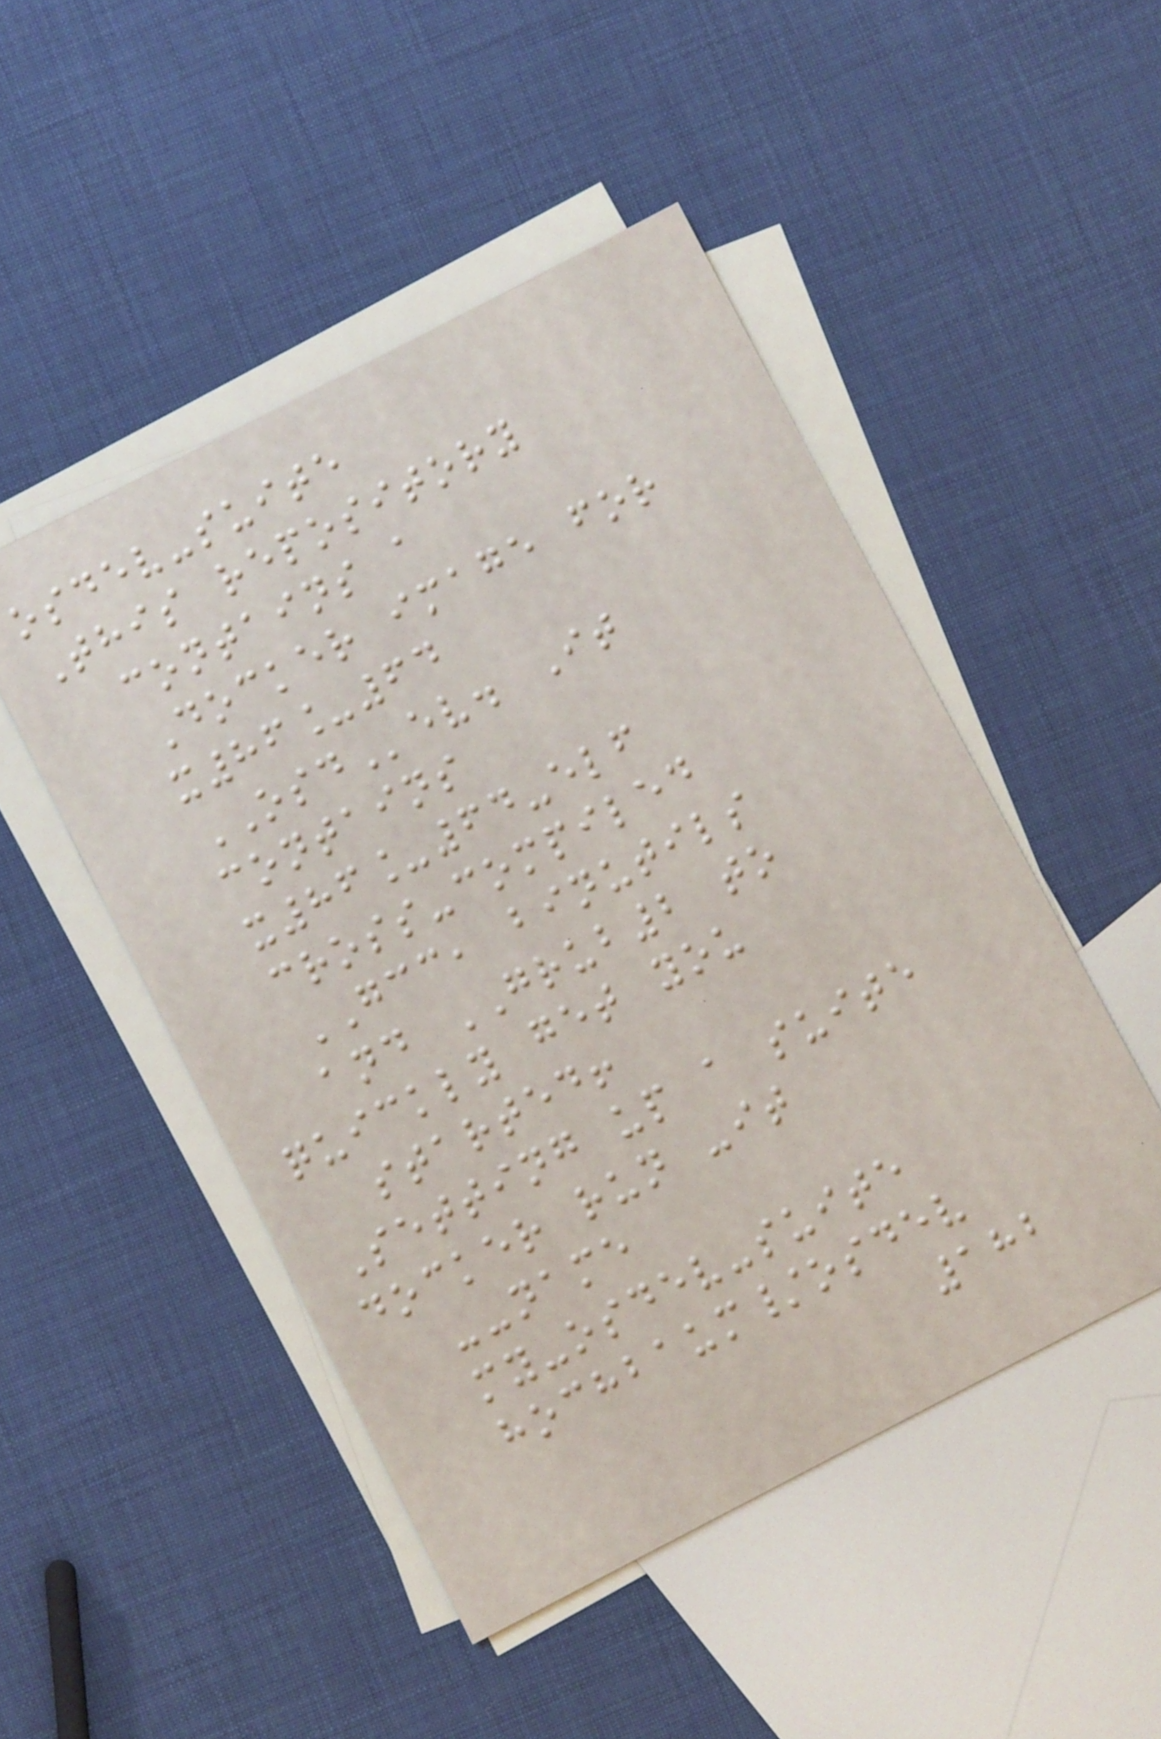osdev-suite
This repository
contains a
Docker image for
x86_64
OSDev. It
contains
x86_64-elf
cross-compiled
GCC, binutils
and GRUB2 to
quickly get you
started!
Setting up a suite
docker run -it
--name
my-osdev-suite
hochbaum/osdev
182
